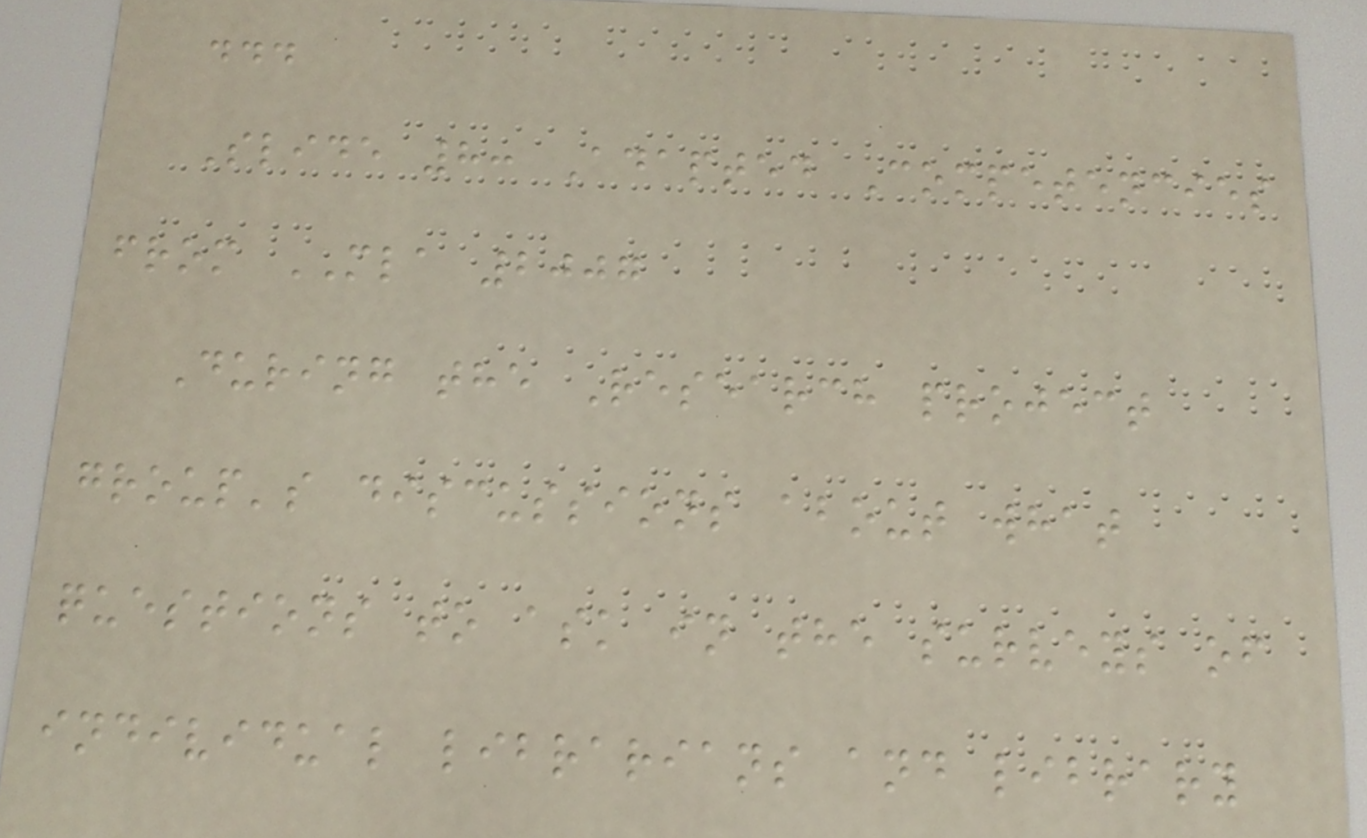...
Slide 8: Adapted Competencies
from MLA 2007
During the Research project
group's discussions about what
questions to ask in the surveys of
individual librarians and library
